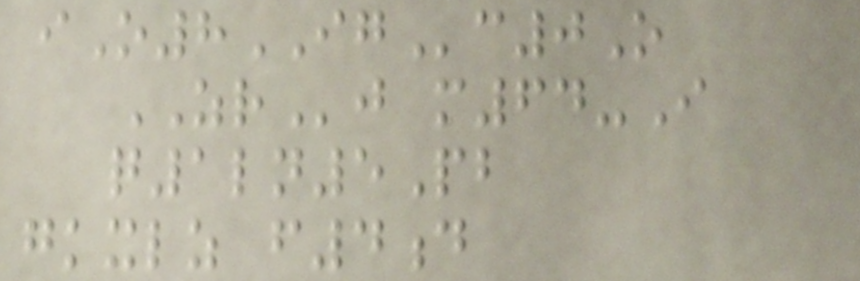iO8IGc0O
ZRj m64-I
q1ln5Pb
gkxlz f4d
